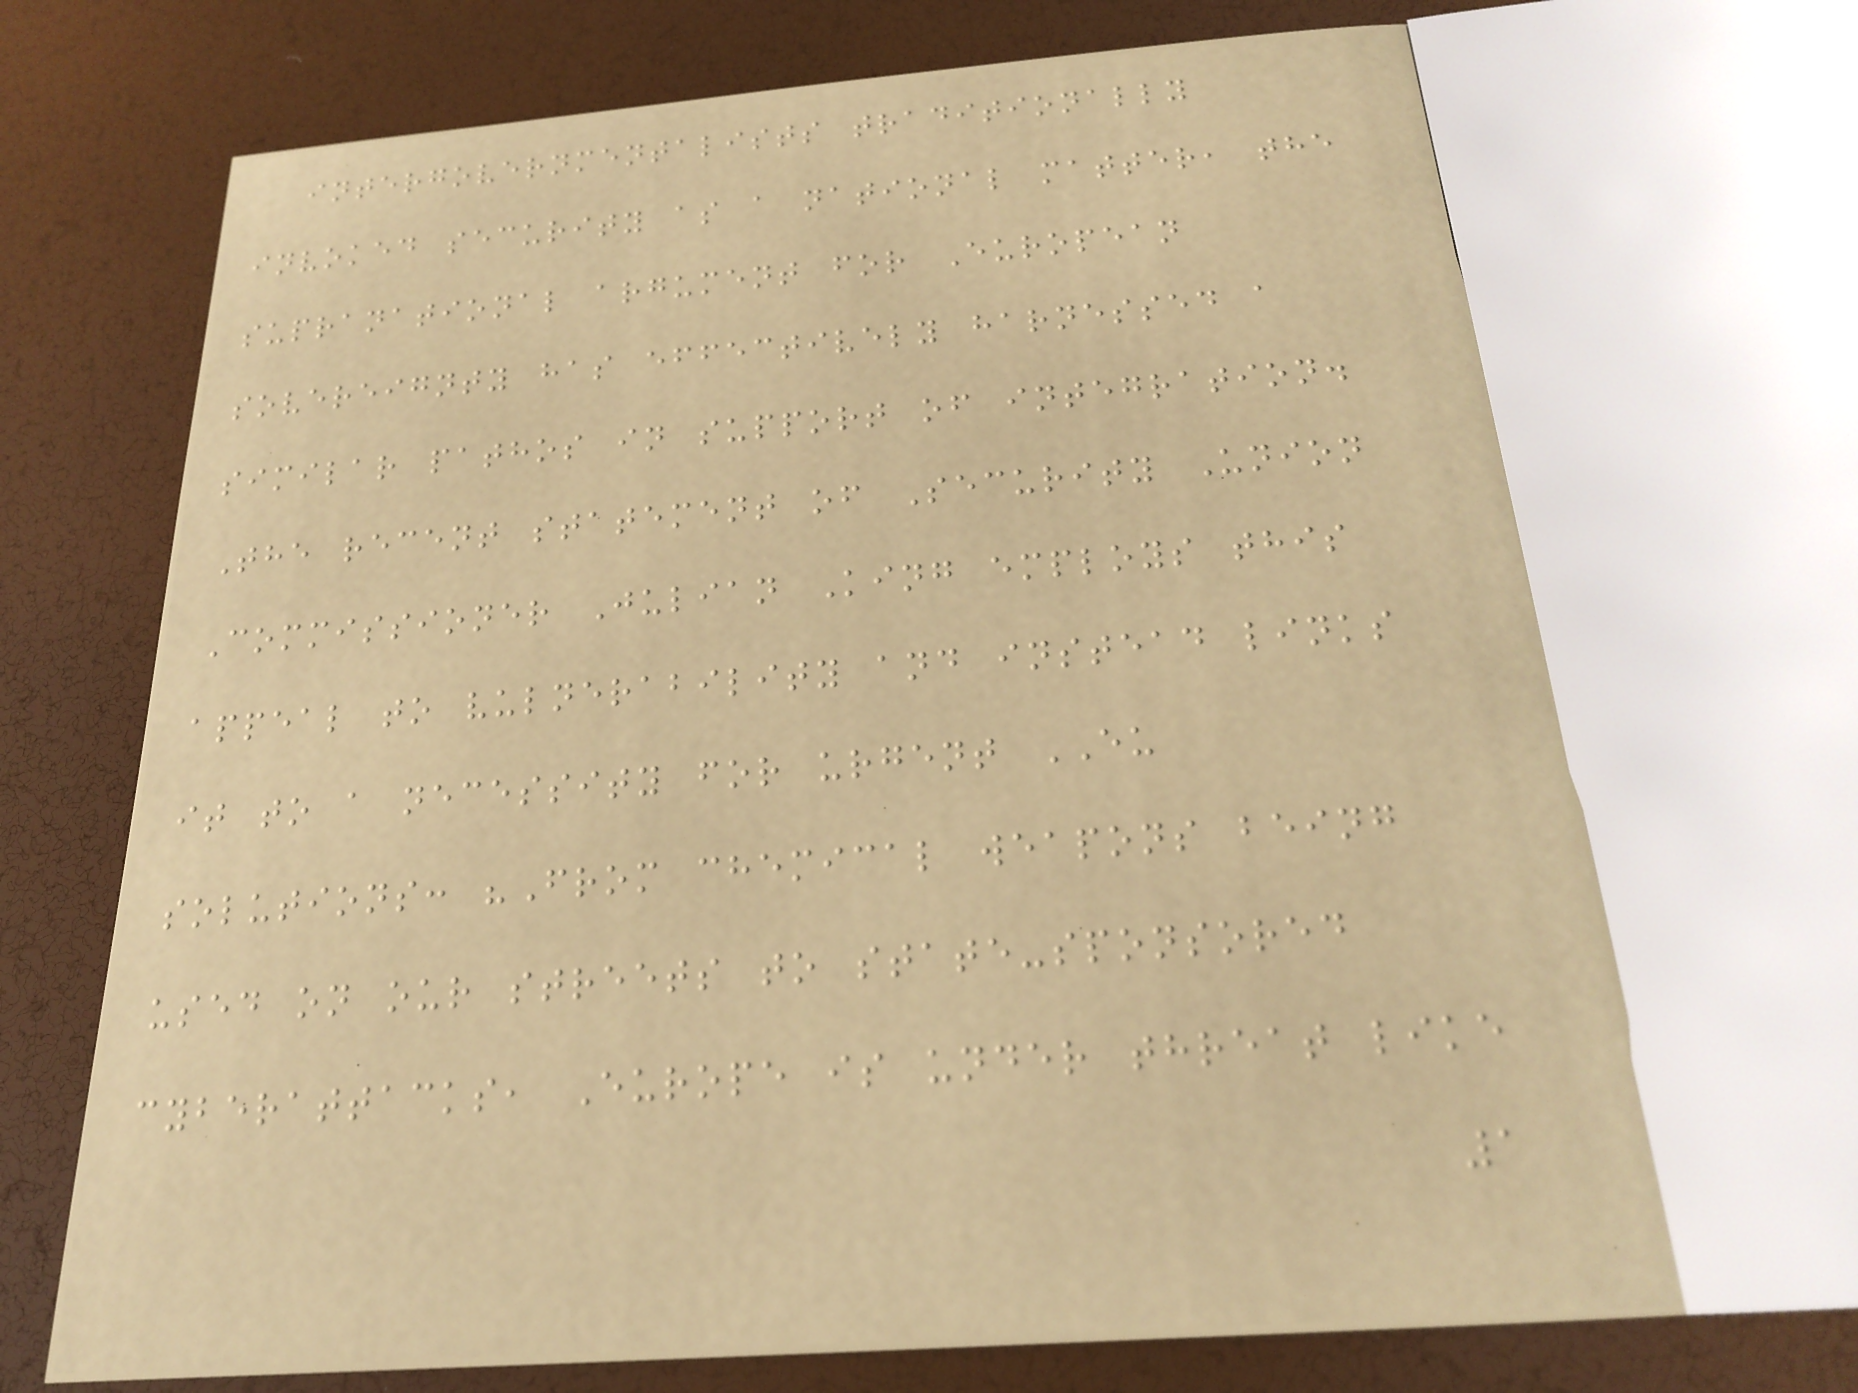intergovernmentalists traditionally
invoked security as a national matter, the
supranational argument for European
sovereignty has effectively harnessed a
similar pathos in support of integration.
The recent statement of Security Union
Commissioner Julian King employs this
appeal to vulnerability and instead links
it to a necessity for urgent EU
solutions: "From chemical weapons being
used on our streets to state-sponsored
cyberattacks, Europe is under threat like
1
